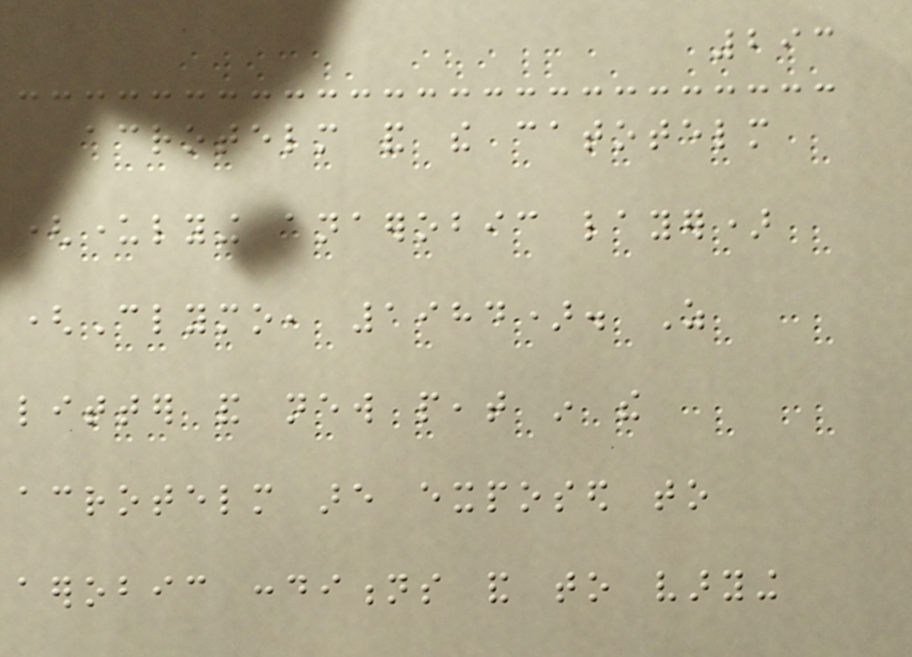293
acrotelm and the catotelm
(underlying anaerobic layer)
(Clymo, 1984). As
litter and new peat in the
acrotelm are exposed to
aerobic conditions and to varying
